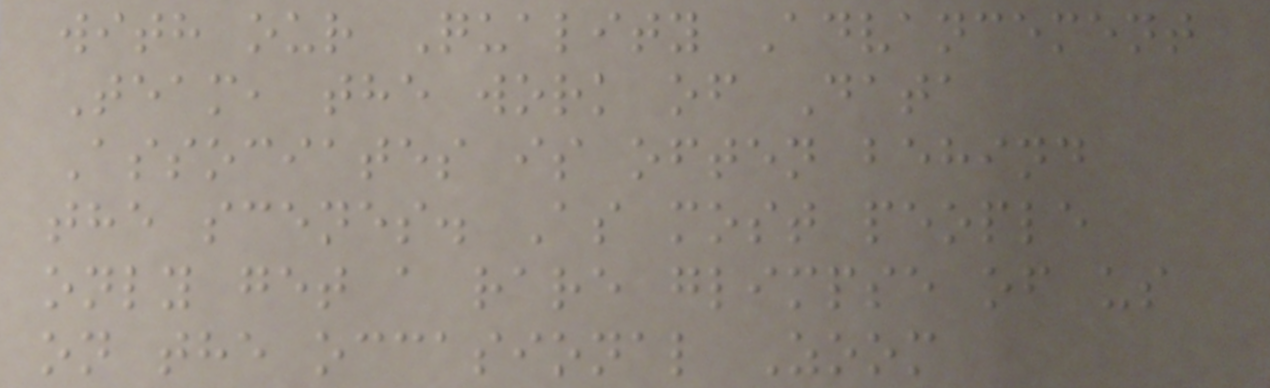with our Quality Advancement
Team, the work of Data
Associates is often behind
the scenes. As most people
only get a rare glimpse of us
on the occasional Zoom
